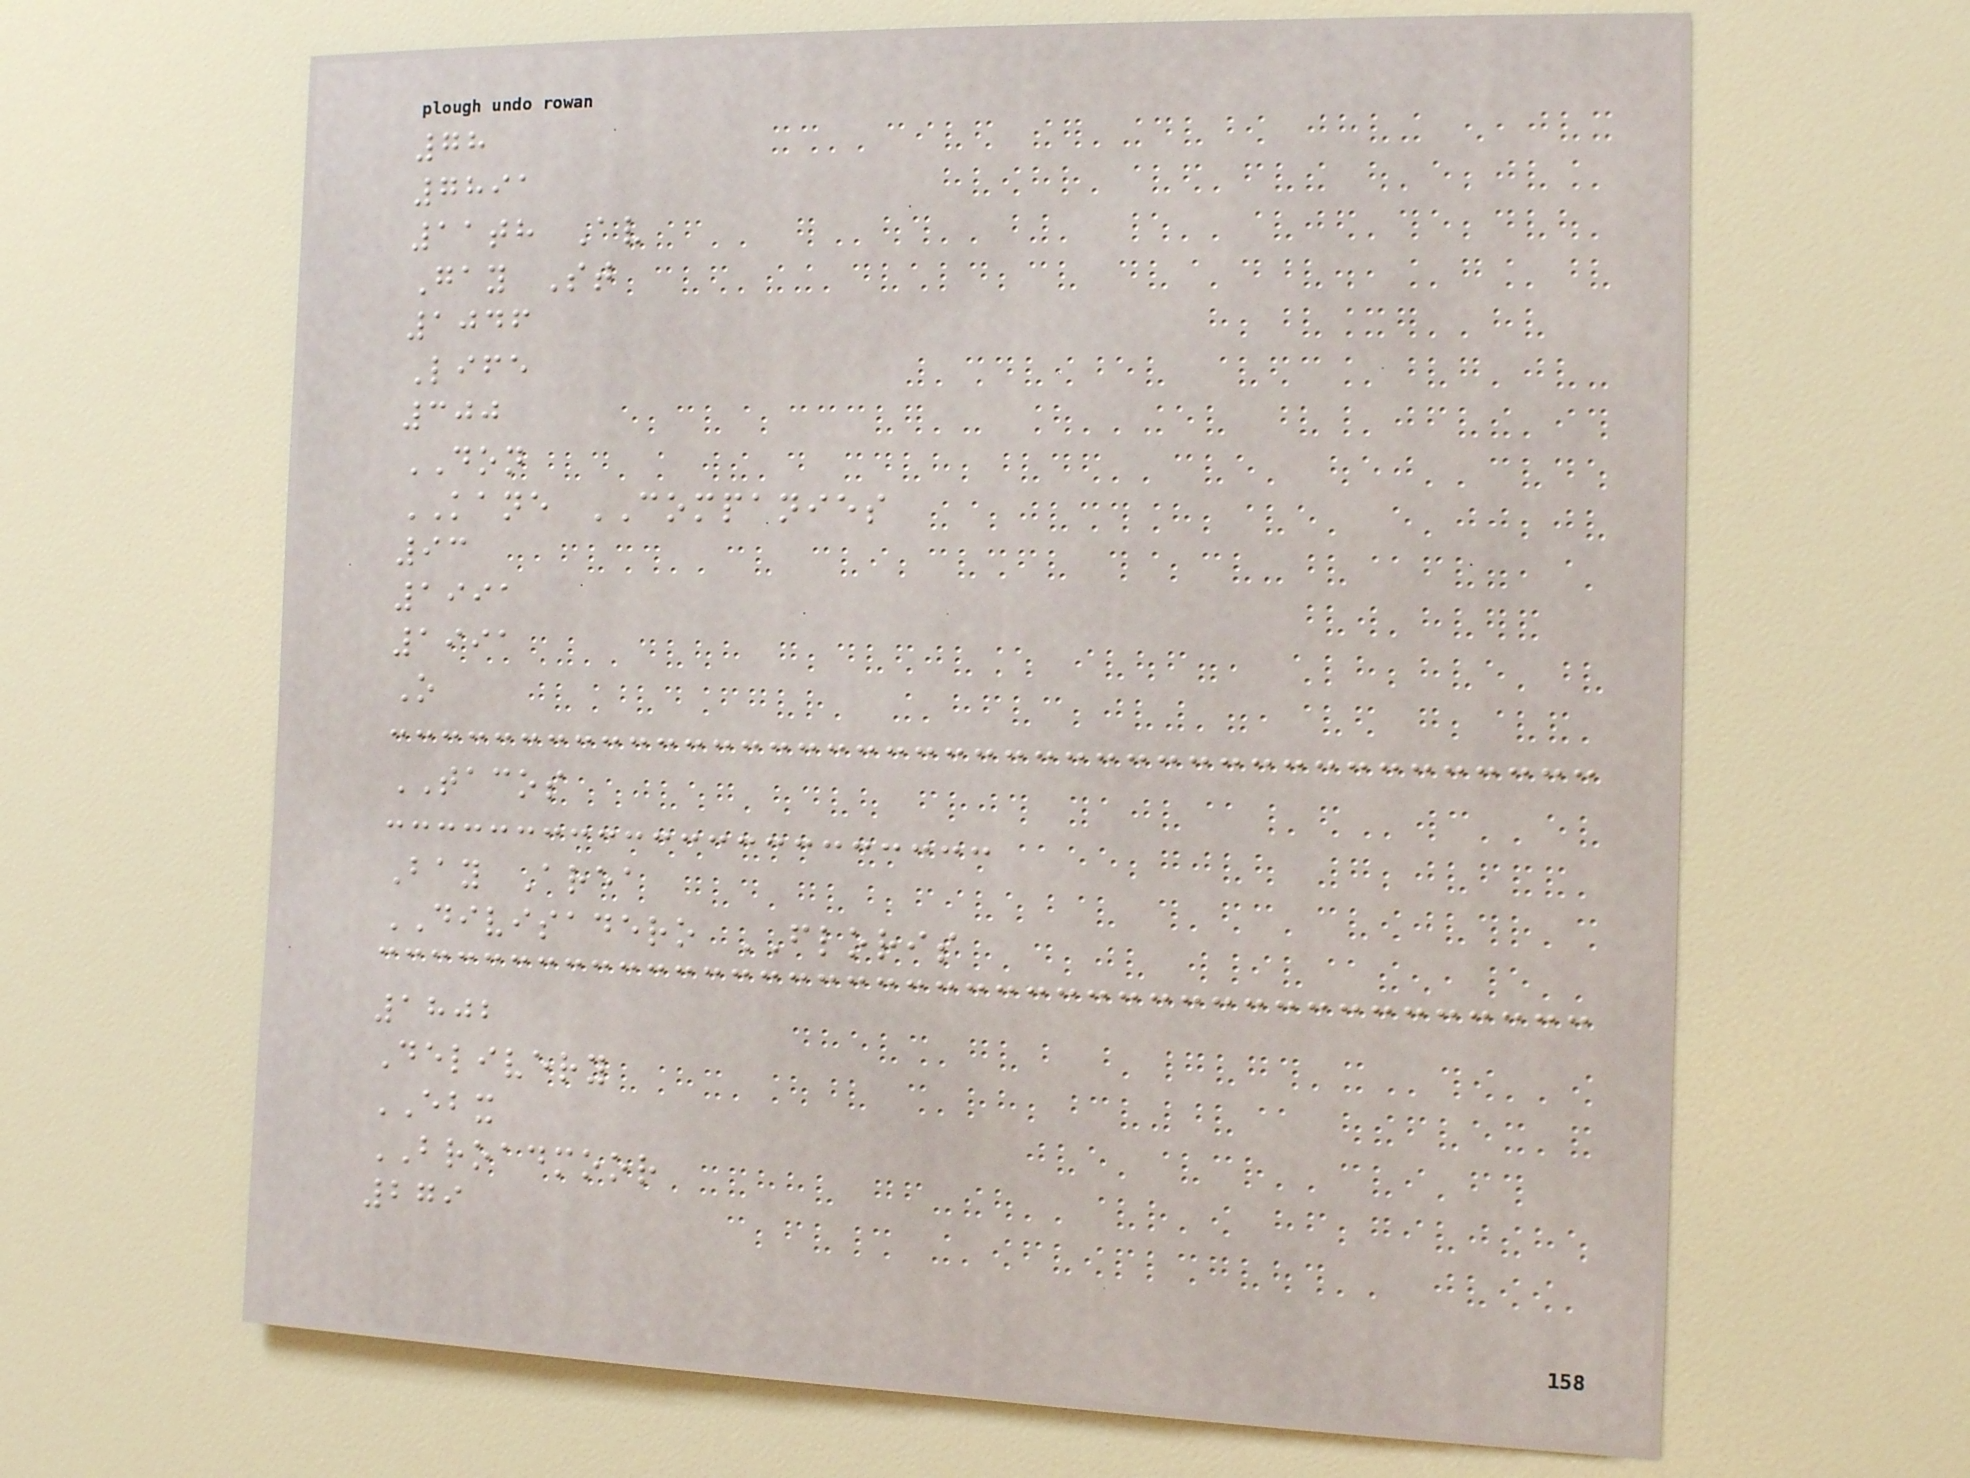78
7891
11th Av
Gay St
1046
Life
300
DON
KANE COMPANIES
93
1991
1991
O
TACOS
Bay Area
DIVISADERO FLORIS
1802
Delivery
EBX
BROADMOOR
279
